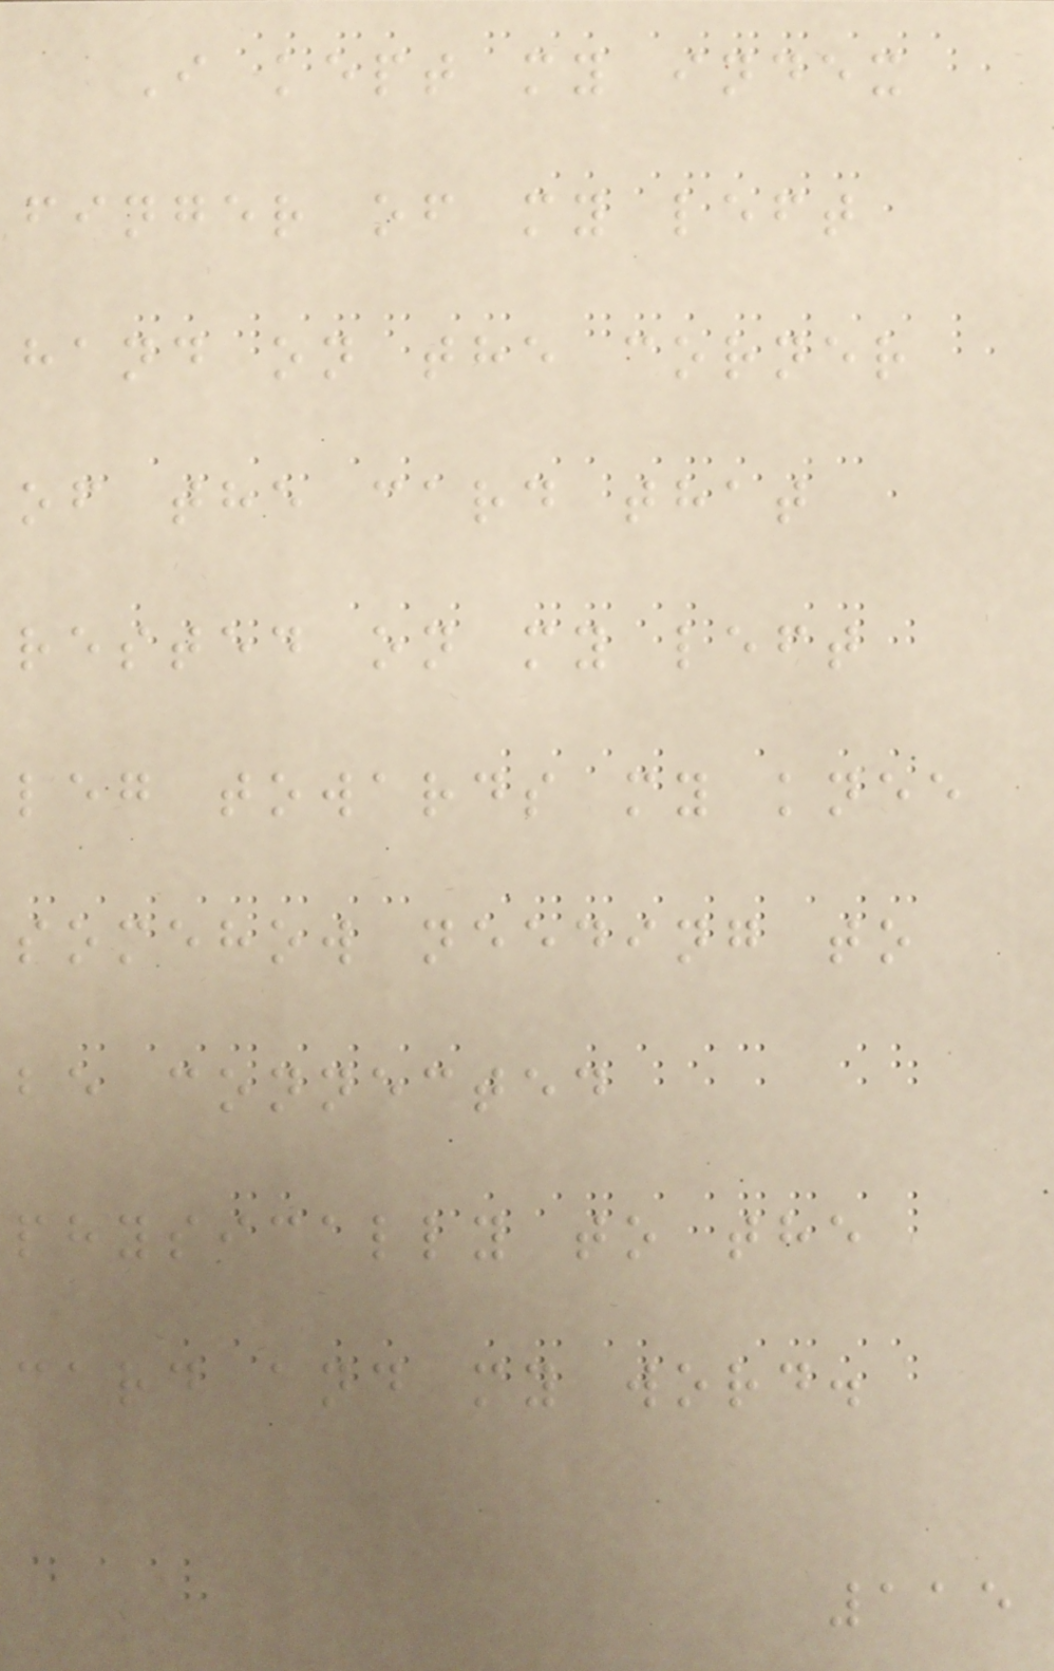I kept my index
finger of my left
hand on the corner
of the card that
rested on my left
leg towards my knee
somehow needing to
be connected
physically to the
card and my word.
115
